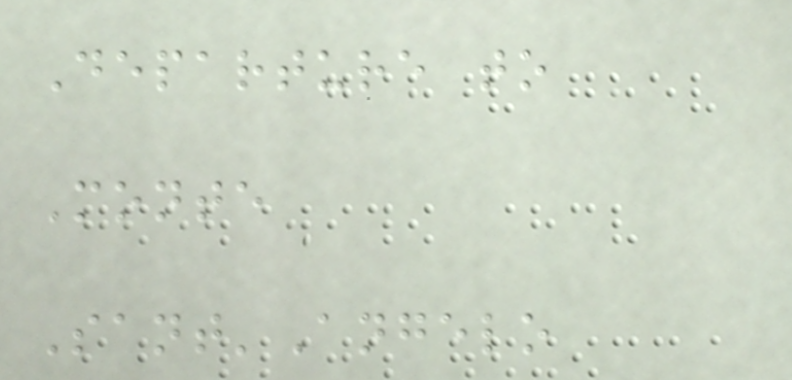Departure to
Monte
Sant'Angelo
